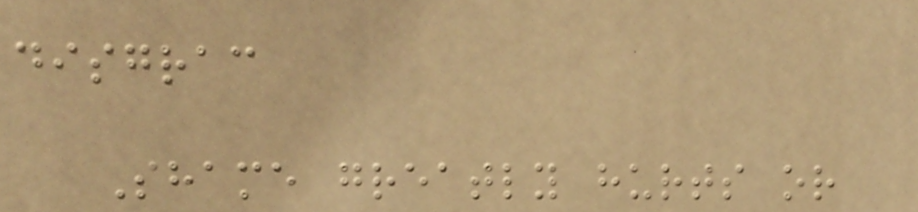disgrac
Shame greatly hurts or
